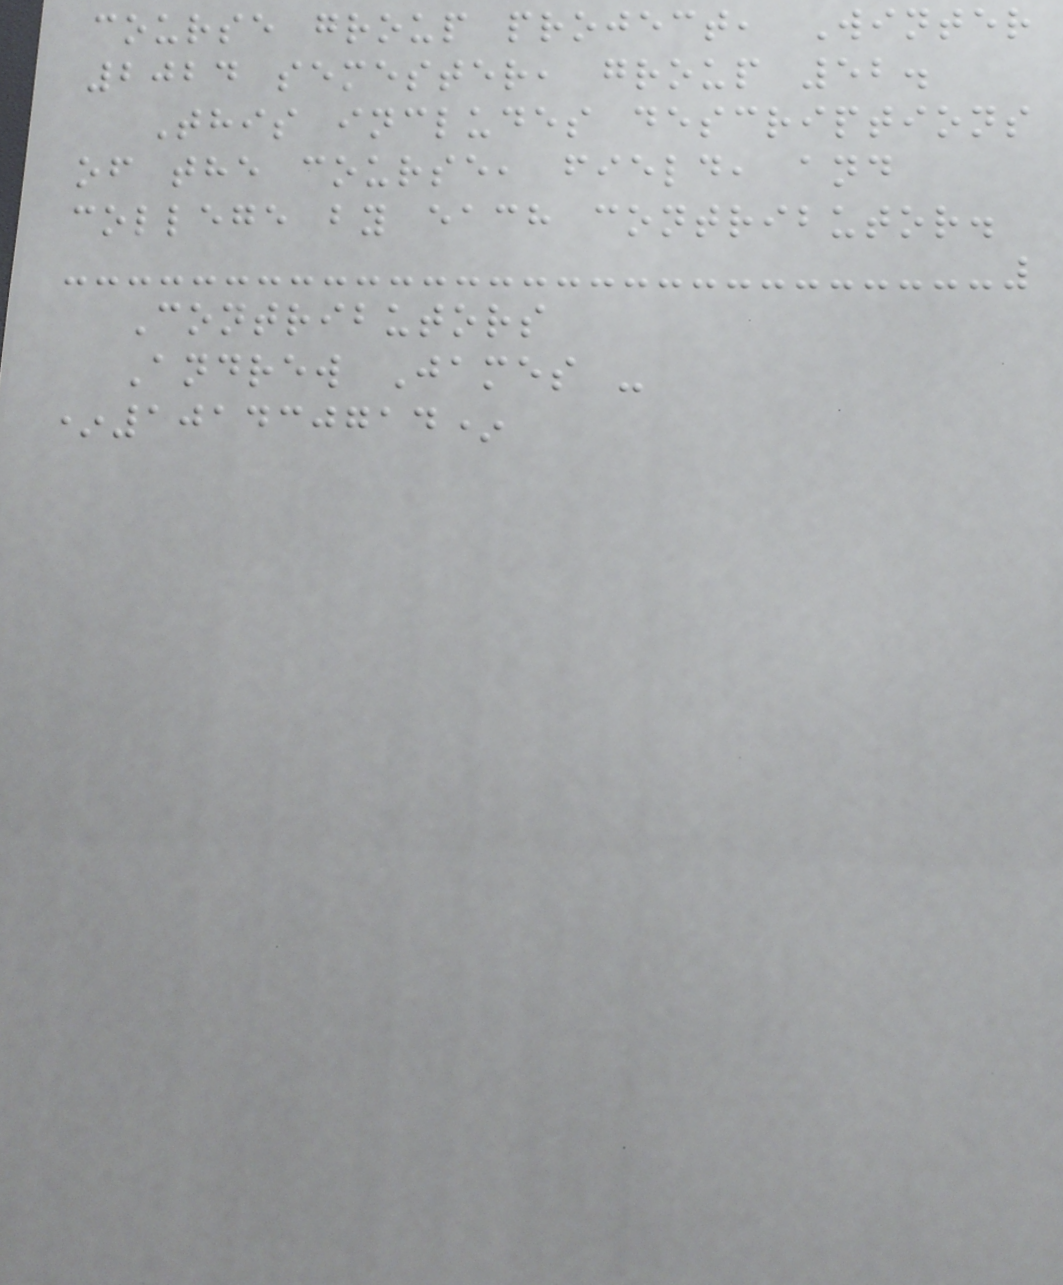course group project, Winter
2024 semester, group 52.
This includes descriptions
of the course, field, and
college by each contributor.
Contributors
Andrew James -
*101430714*
